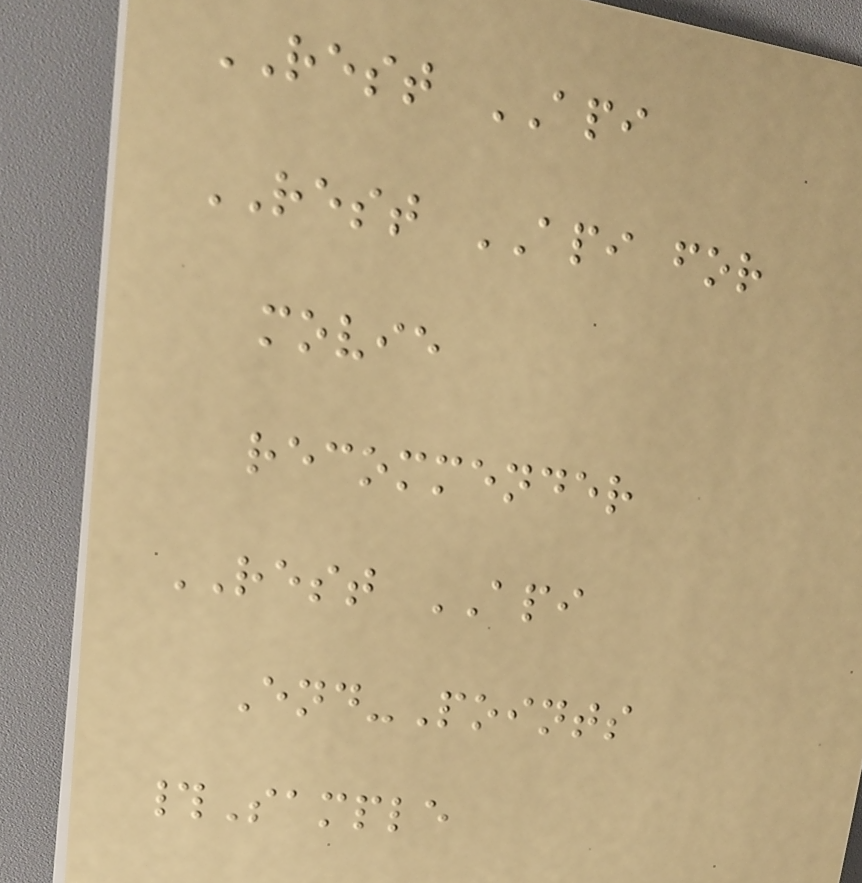REST API
REST API for
movie
recommender
REST API
End-Points
#Sample
